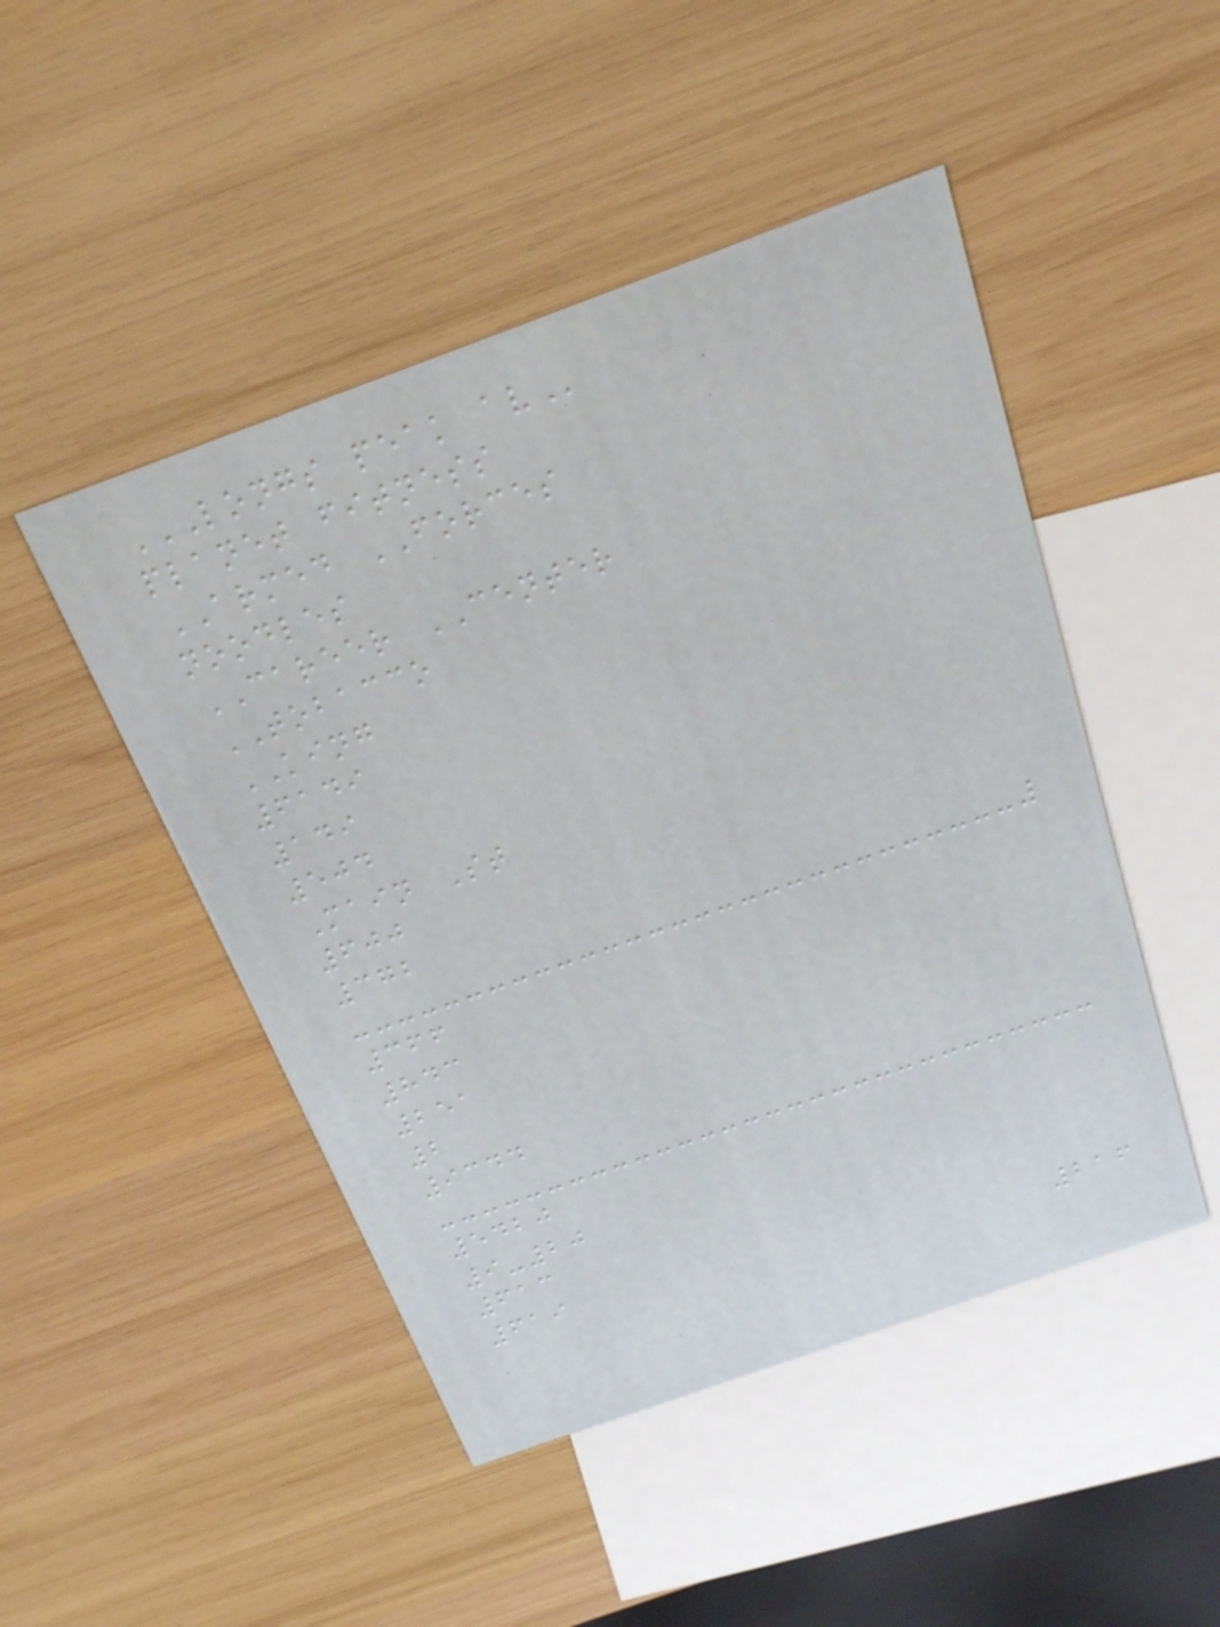LONGS PEAK AV
planet fitness
ARMED FORCES
noodles
CAREER CENTER
TOBACCO
KING
6149
149
504
Main St
600
372
366
843
251
2
9344
5420
9-20
613
619
216
